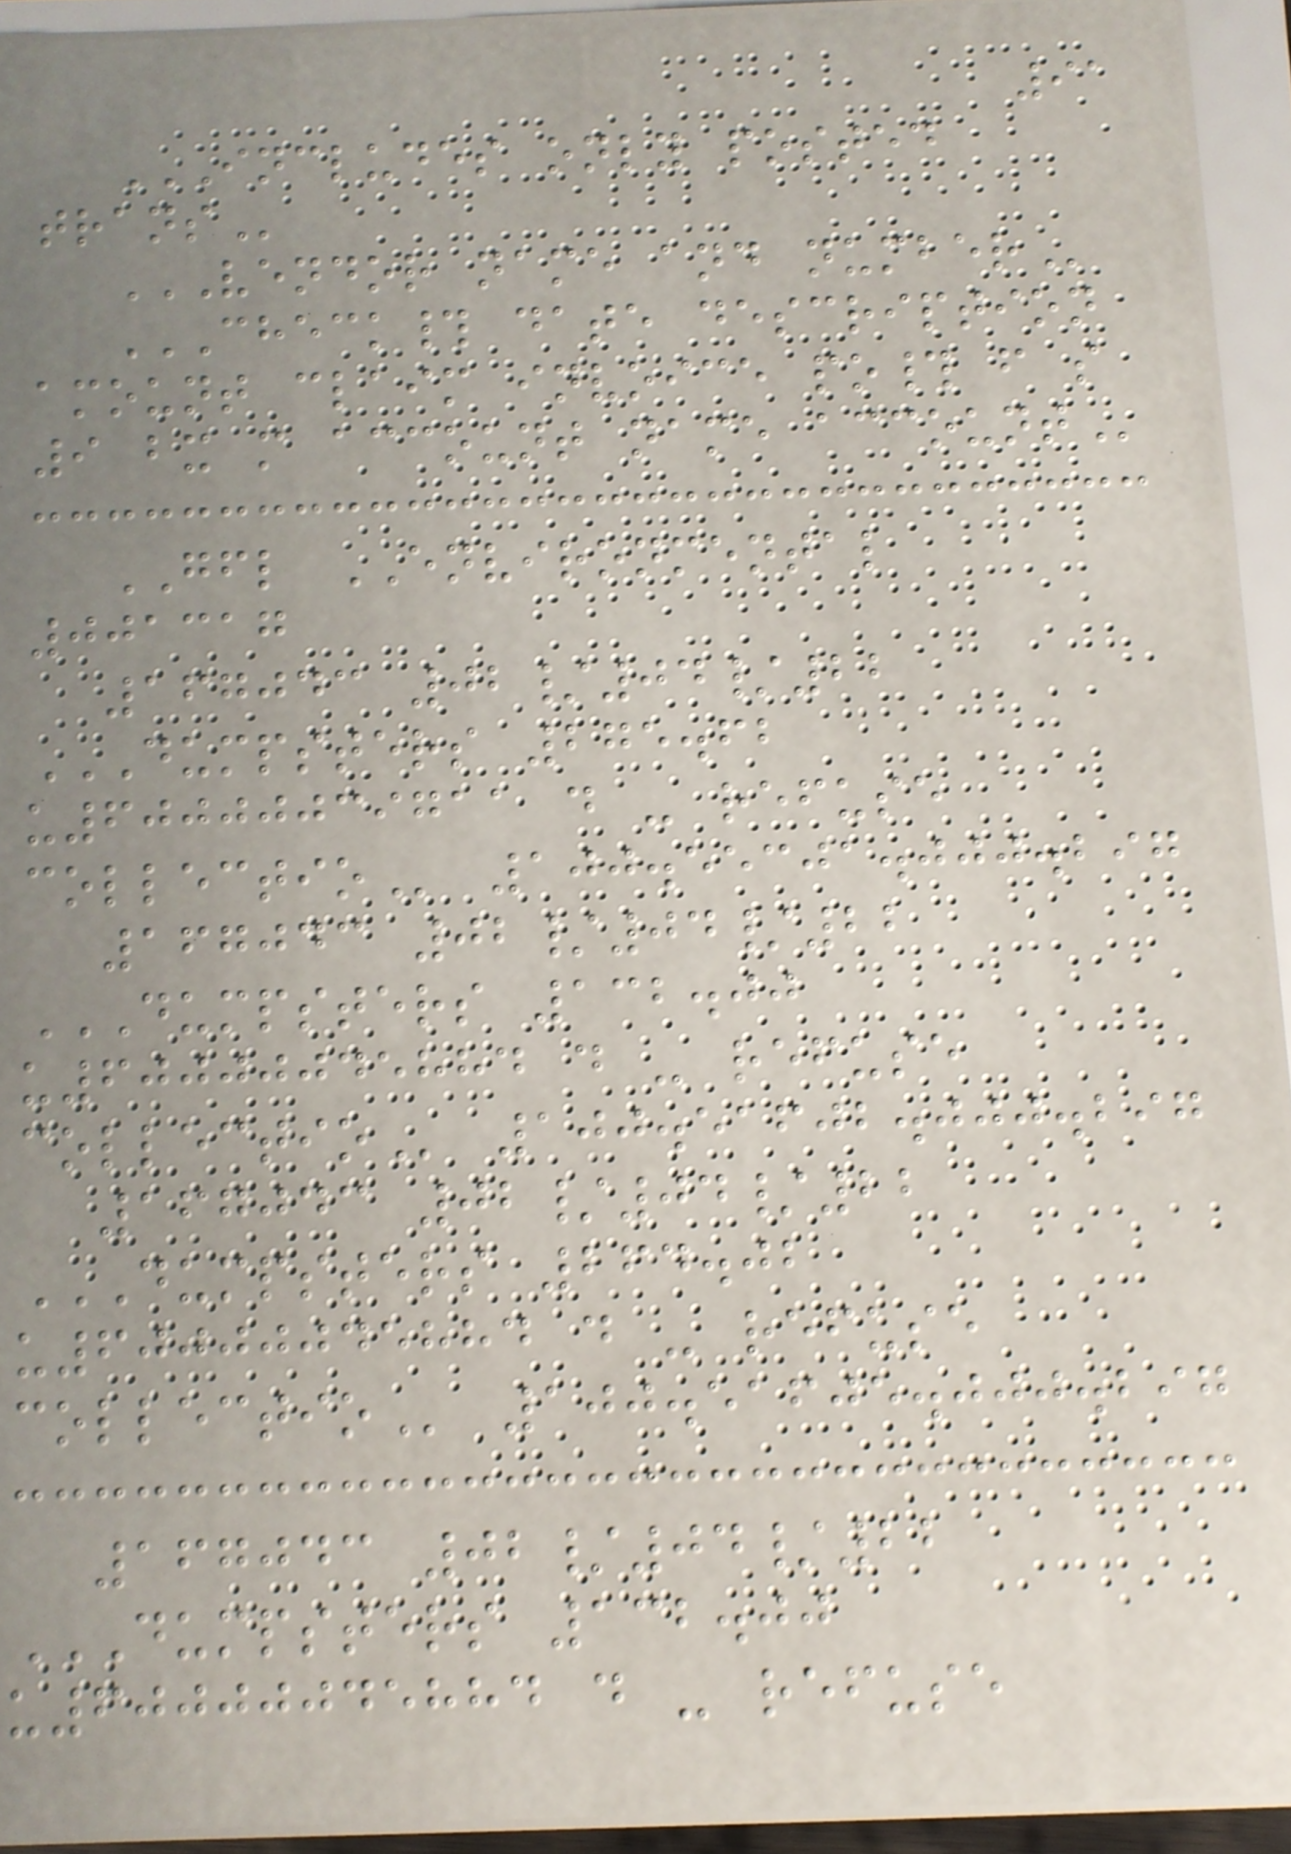91
INCLUDES ONLY POSTED
TRANS
VENDOR NAME AND NUMBER
CHECK# DATE DESCRIPTION
AMOUNT CLAIM INVOICE PO# F S
9 BX M ACCOUNT NAME ACCOUNT
GFL ENVIRONMENTAL
001317
167043 02/04/22
DUMPSTERS 275.62
U60000039711 D - REFUSE
COLLECTIO 100.55301.000.297
167043 02/04/22
DUMPSTERS 132.00
U60000045884 D - REFUSE
COLLECTIO 100.51602.000.297
167043 02/04/22
DUMPSTERS 264.02
U60000045884 D - REFUSE
COLLECTIO 100.51605.000.297
167043 02/04/22
DUMPSTERS 132.00
U60000045884 D - REFUSE
